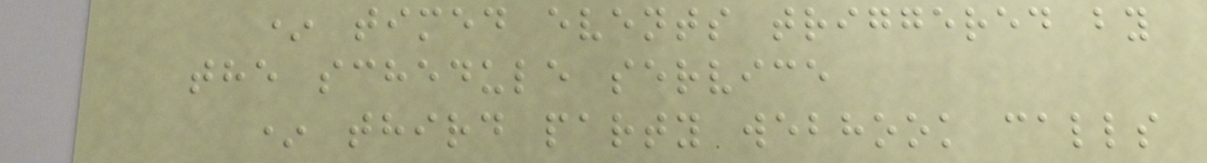* timed events triggered by
the schedule service
* third party webhook calls
